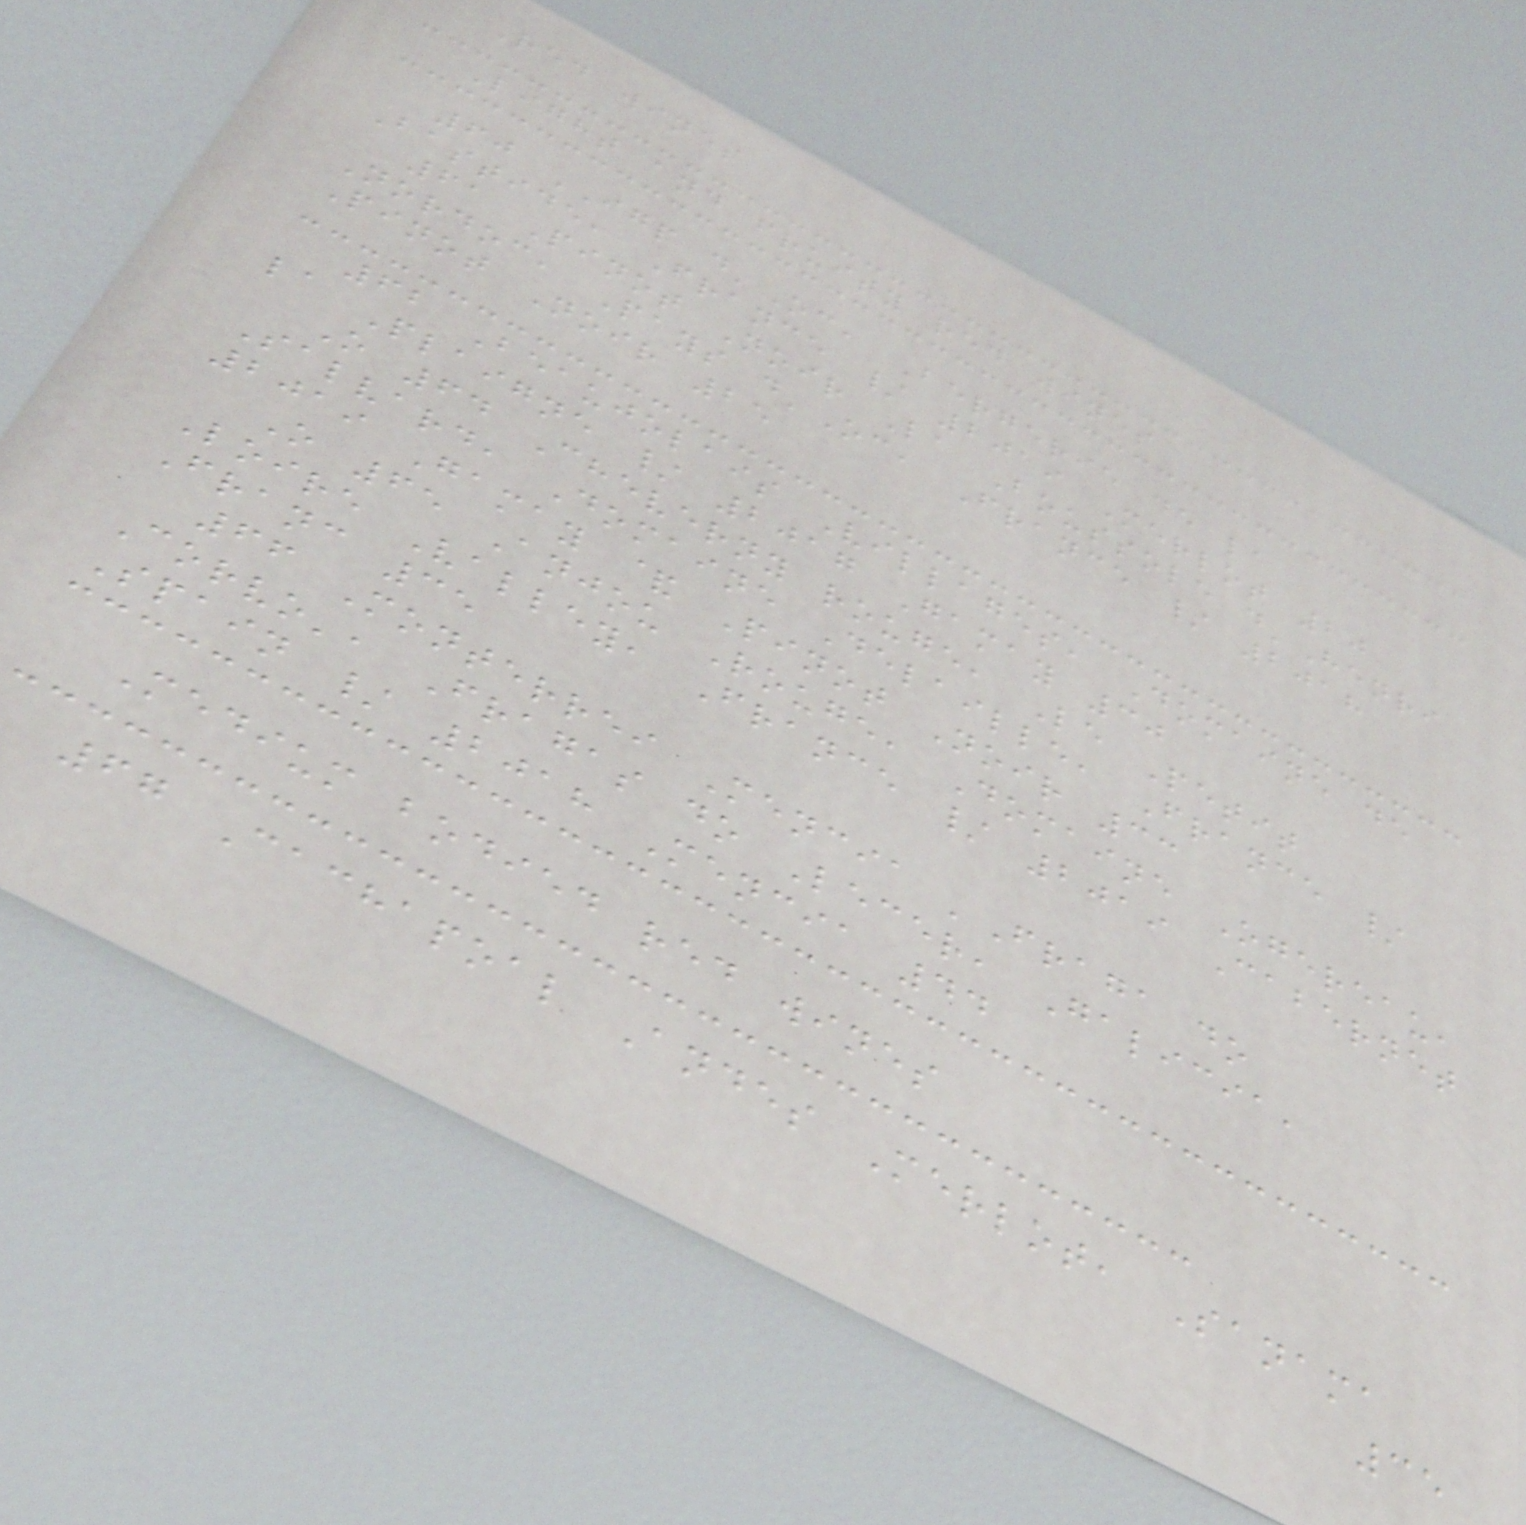Red wines
Light and fruity red wines
60 IGP d'Oc, Bergerie de la
Bastide, France / 2019 Merlot 20
61 Pinot Noir La Boussole d'Henri
Nordoc, Pays d'Oc, France / 2018
Pinot Noir 25
62 Beaujolais Villages, Domaine de
la Plaigne / 2017 Gamay 30
O 64 Cheverny rouge, Le Petit
Salvard, Domaine Delaille, France /
2019 Gamay & Pinot Noir 33
O 65 Anjou Rouge, Domaine Ogereau,
Loire Valley, France / 2019 Cabernet
Franc 35
66 Monterrei Mencia 'Fraga do
Corvo', Fragas do Lecer, Galicia,
Spain / 2018 Mencia 44
Medium bodied red wines
67 Cachapoal Andes Merlot, Sanama
35
